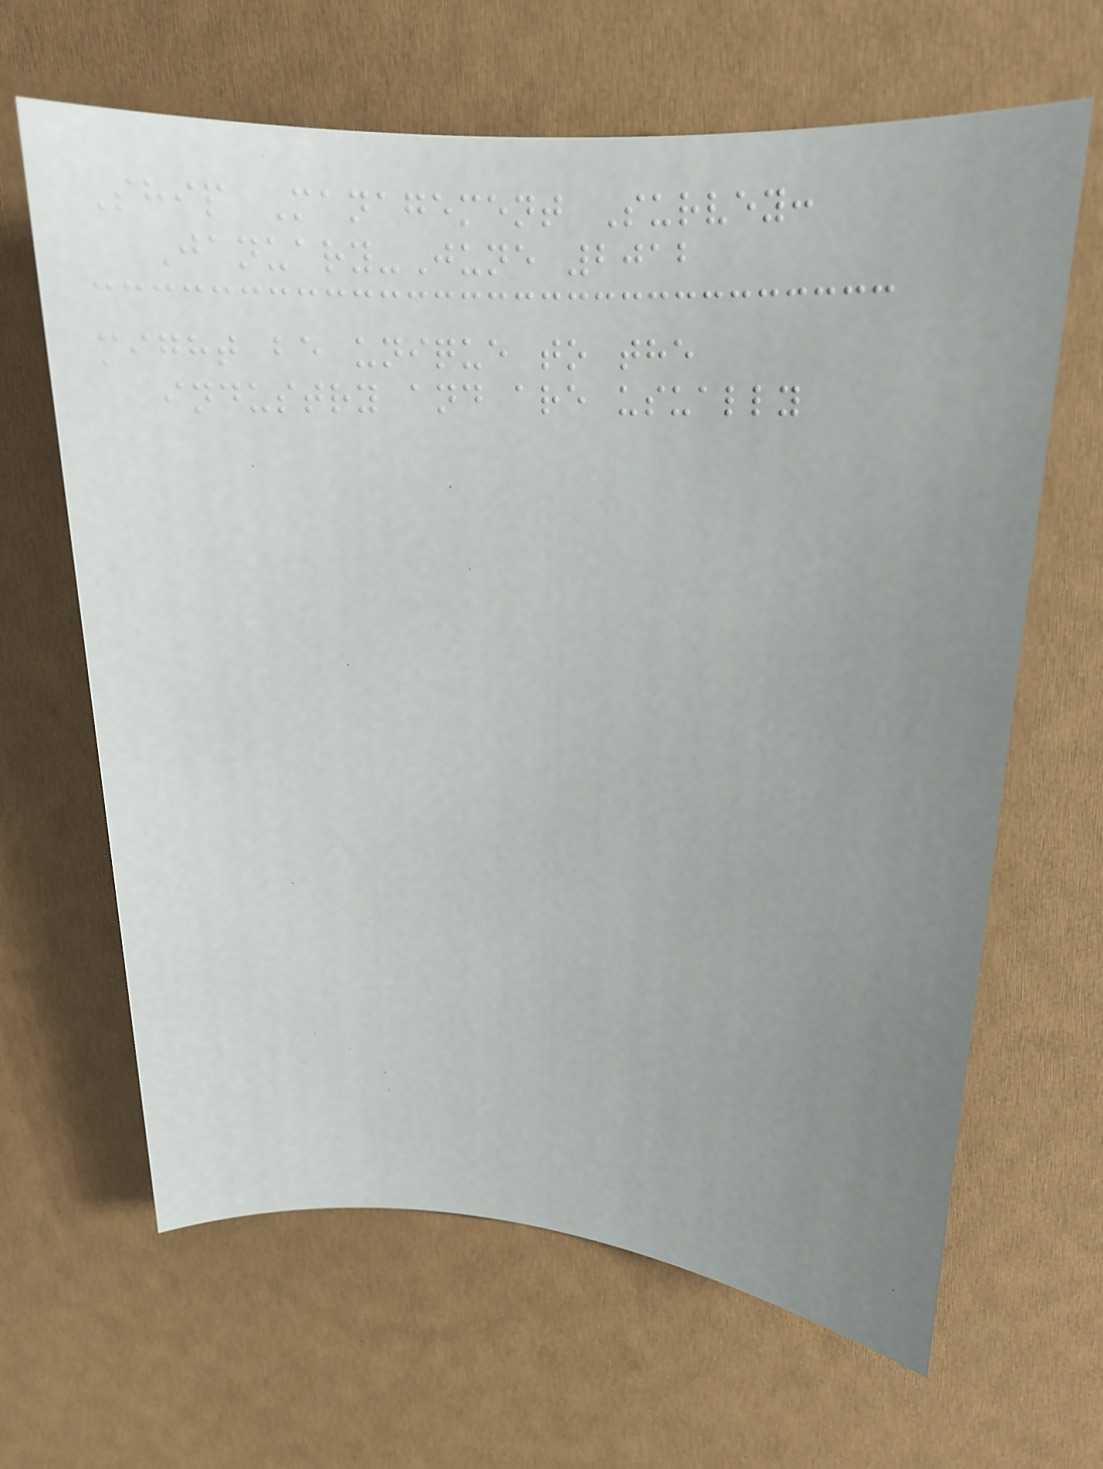Ship Management Survey:
January-June 2012
might be unique to the
industry and are usually
